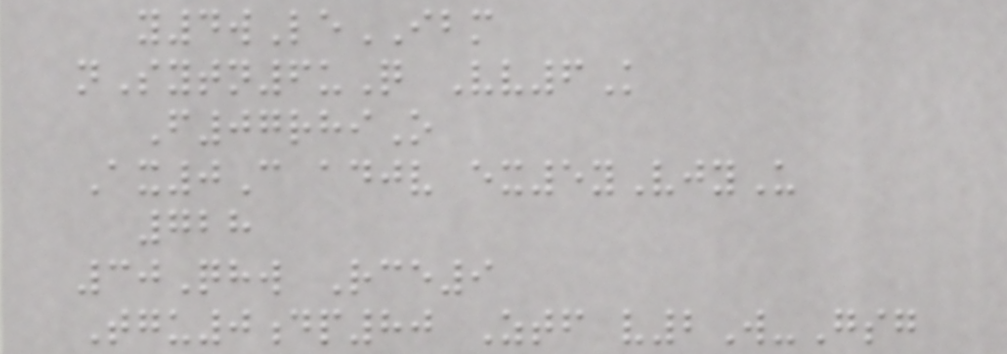y4wLeIBM
nSytn6uQ Vv6K
F07rhiO
Ax0C adjv ex5yVjyU
728
30Qhw Rce9
Tgu0dp80 Ztf v2W-Gsg
